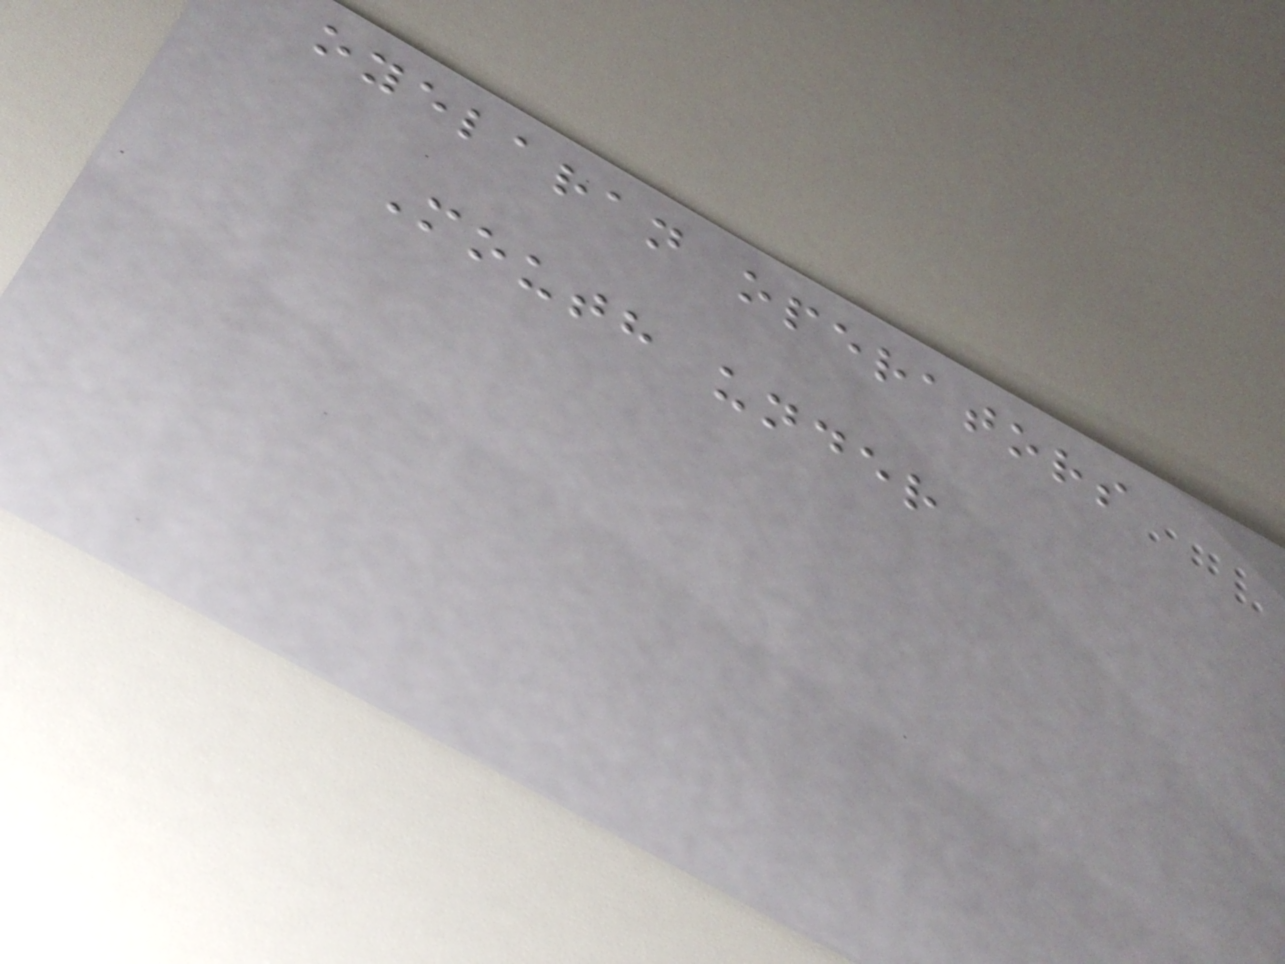oyelaran operators
Mouth under
